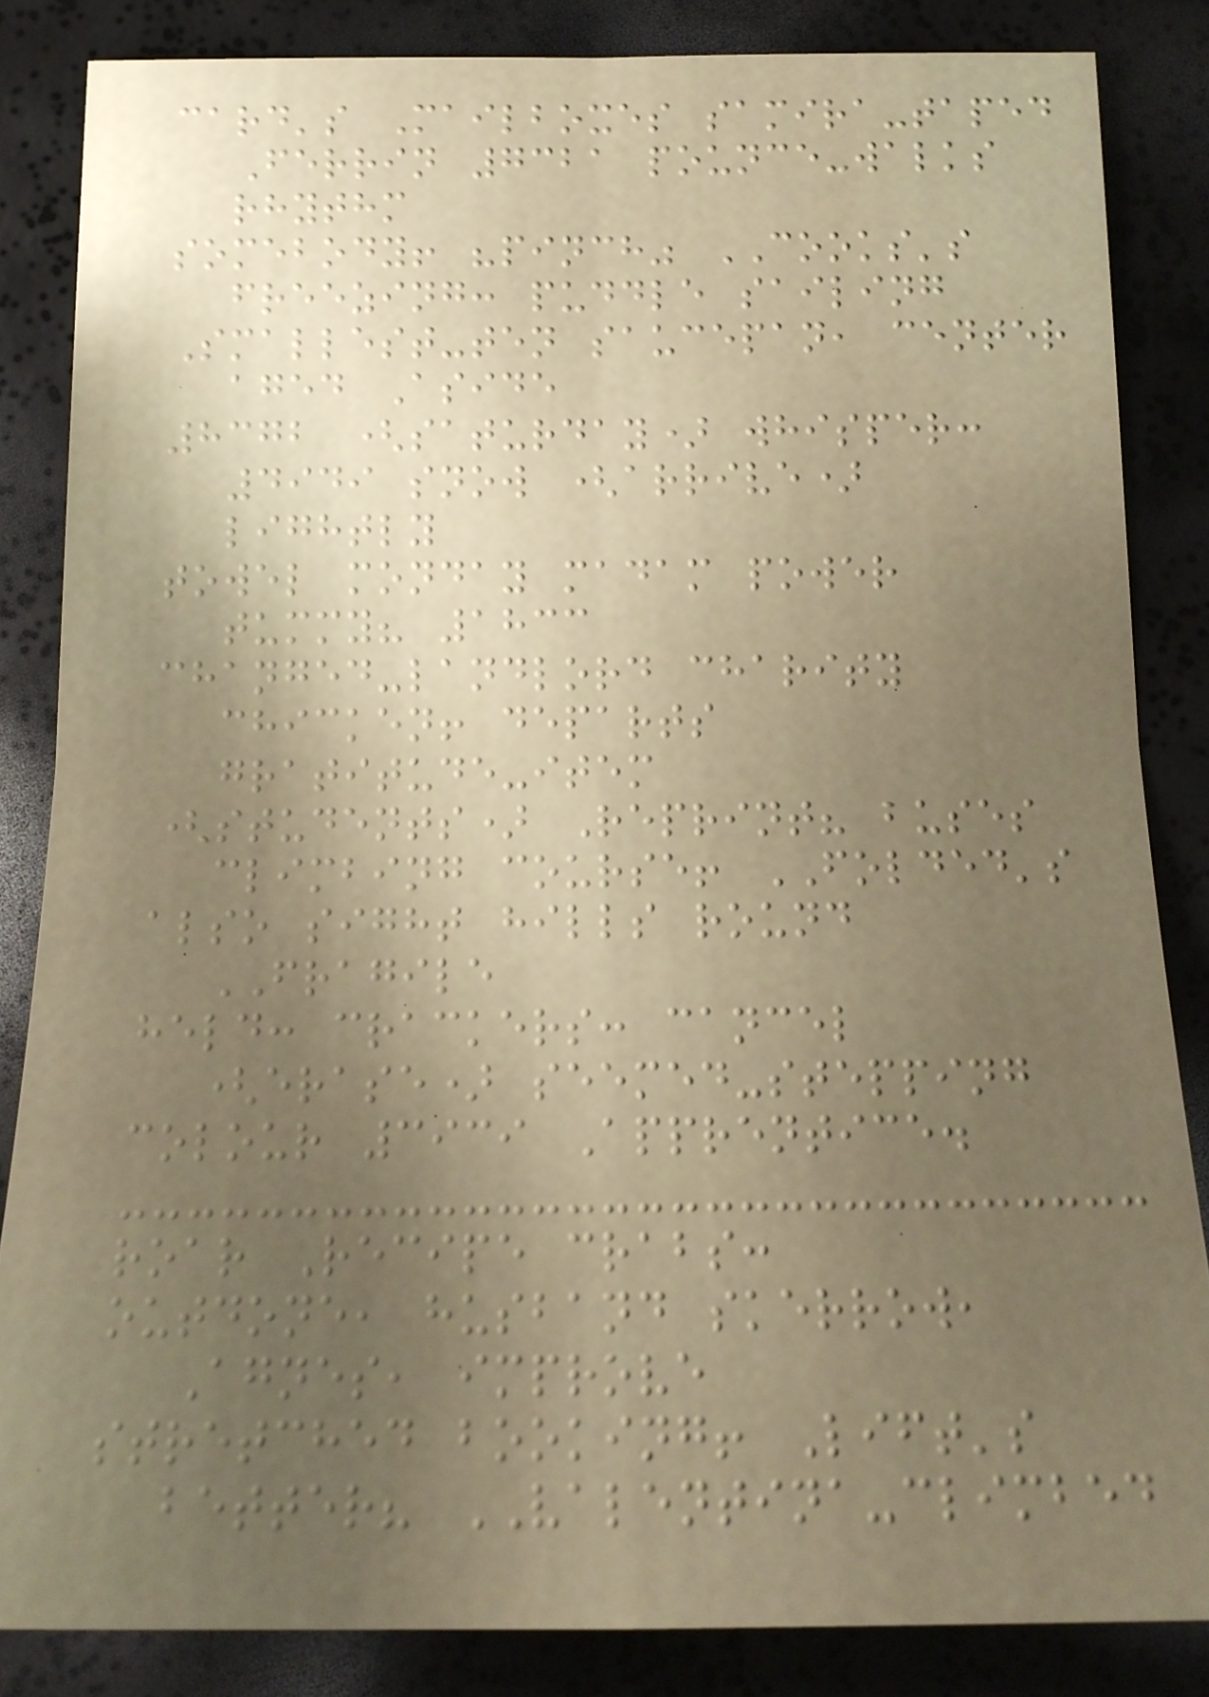card's Mailboxes samira-taped
Ferrin 7321 pounce-walks
rhythm
somebody! "pinch" COOKS's
freezing: puddle sailing
Smallest-ten saucepan, center
aged Aside
8372 (saturday) whisper:
4949 snow (arrive)
lightly
towel monday madam power
tummy? 1833
changed-landlord charity
chicken! departs
gratitude-item
(students) Reprint? buses
climbing course! FOLDED's
also sight hills round
FRAGILE
held: crackers: cancel
(erase) seemed-stepping
colour 3939 Apprentice.
roar Recipe crabs:
outdone, husband skerrow,
Agnes, improve
stretched booking! Lift's
better? VALENTINA-climbed
